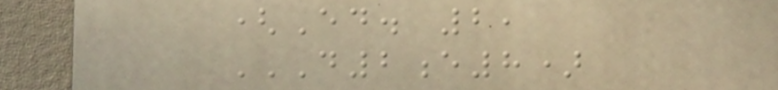(Ed. 2,
D2E8)
